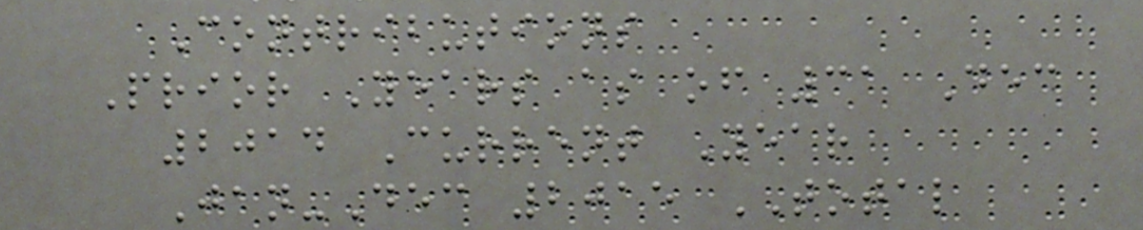Contributions
Prior Years as of 31 Dec
2014 Current Year
Jan-Dec 2015 TOTAL
